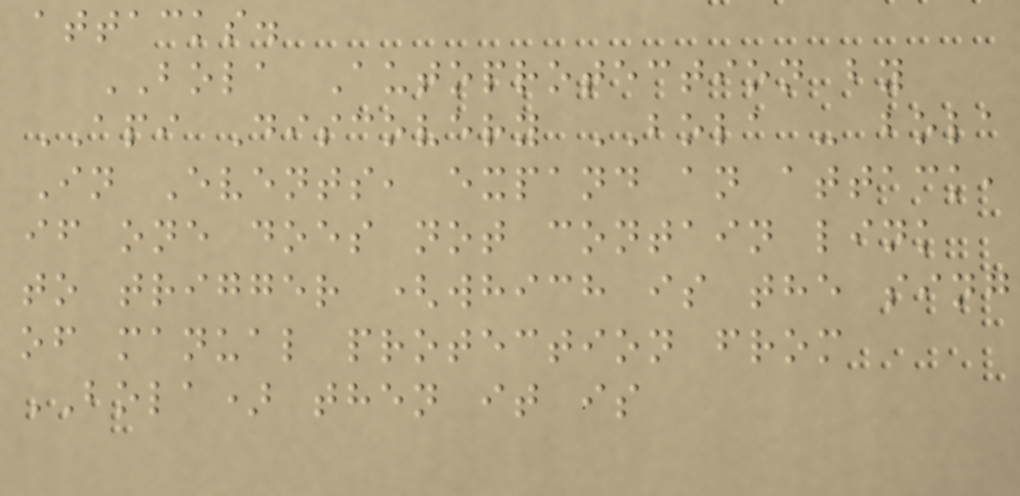attacks.
BOLA Autoprotection by
API Discovery BOLA - bola
In Events, expand an attack,
if one does not contain link
to trigger (which is the sing
of manual protection from
BOLA) then it is
